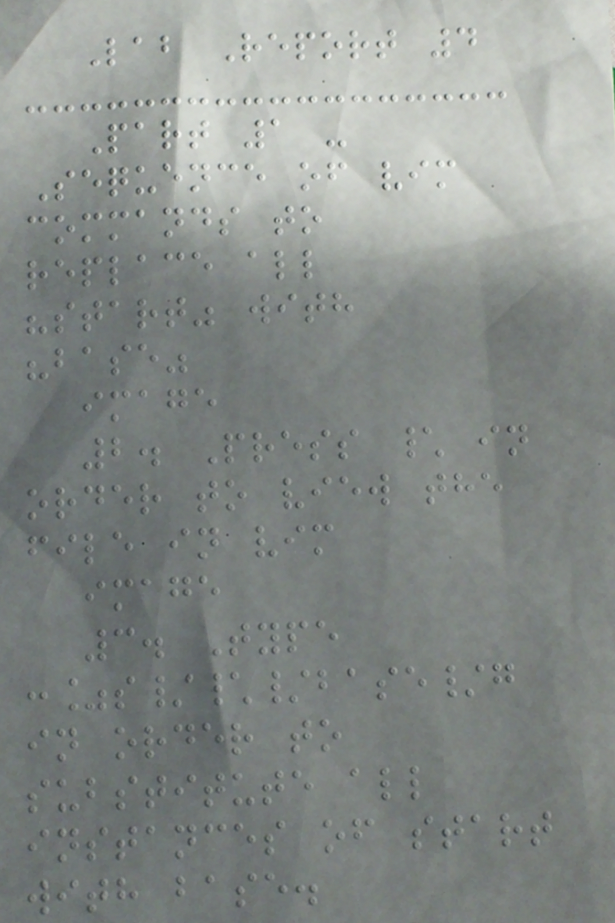Lab Report 4
Part 1 -
Sequence of vim
commands to
replace all
"start" with
"base"
image
2. Press \ in
order to view the
file in vim
image
3. Type
:%s/\/base/g
in order to
substitute all
instances of start
with base.
